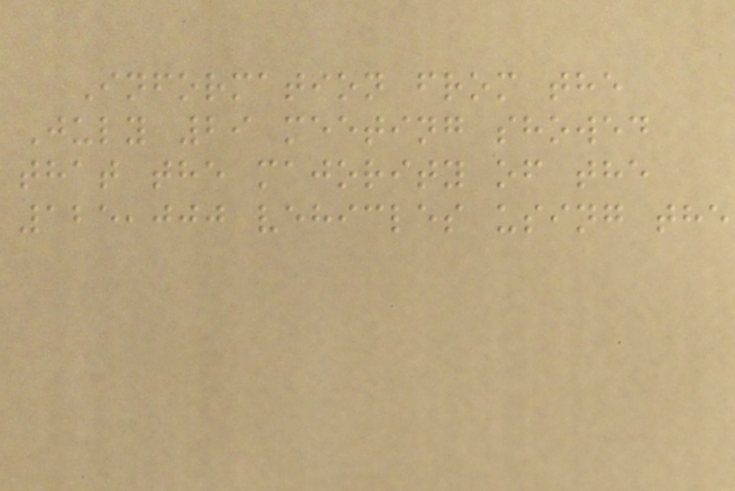Information from the
July 29 meeting showed
that the majority of the
125,000 vehicles using the
